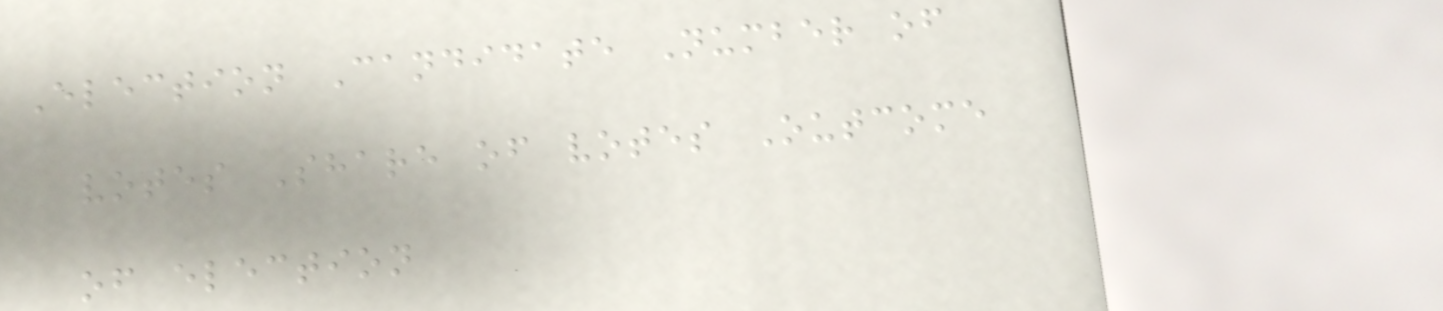Election Candidate Number of
votes Share of votes Outcome
of election
